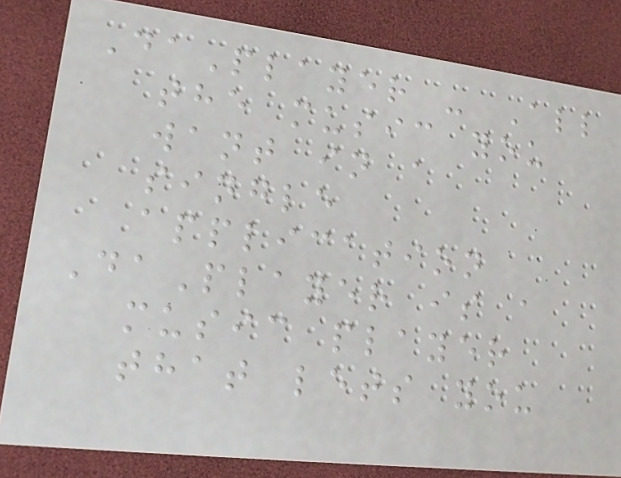DaPlayer - All
the music you
want in a
single
application
DaPlayer is a
music player
that lets you
